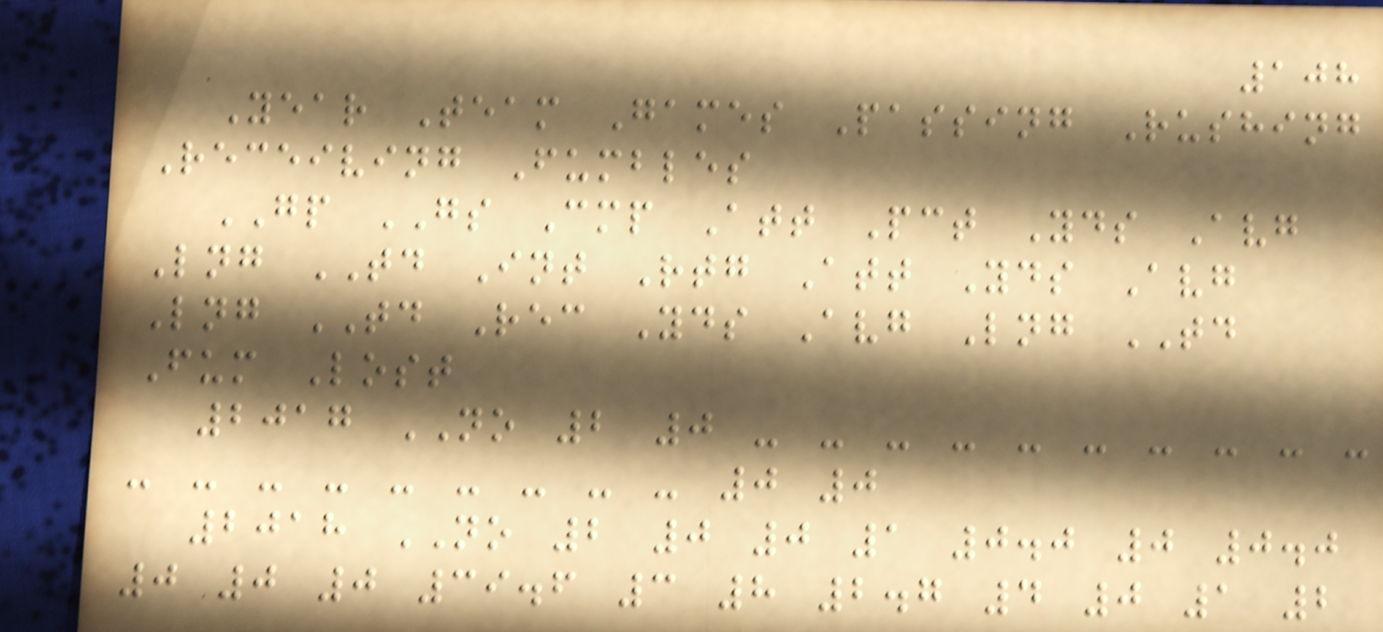108
Year Team Games Passing Rushing
Receiving Fumbles
GP GS Cmp Att Pct Yds Avg
Lng TD Int Rtg Att Yds Avg
Lng TD Rec Yds Avg Lng TD
Fum Lost
2017 NO 2 0 - - - - - - - - - -
- - - - - - - - - 0 0
2018 NO 2 0 0 1 0.0 0 0.0
0 0 0 39.6 3 8 2.7 4 0 1 2
